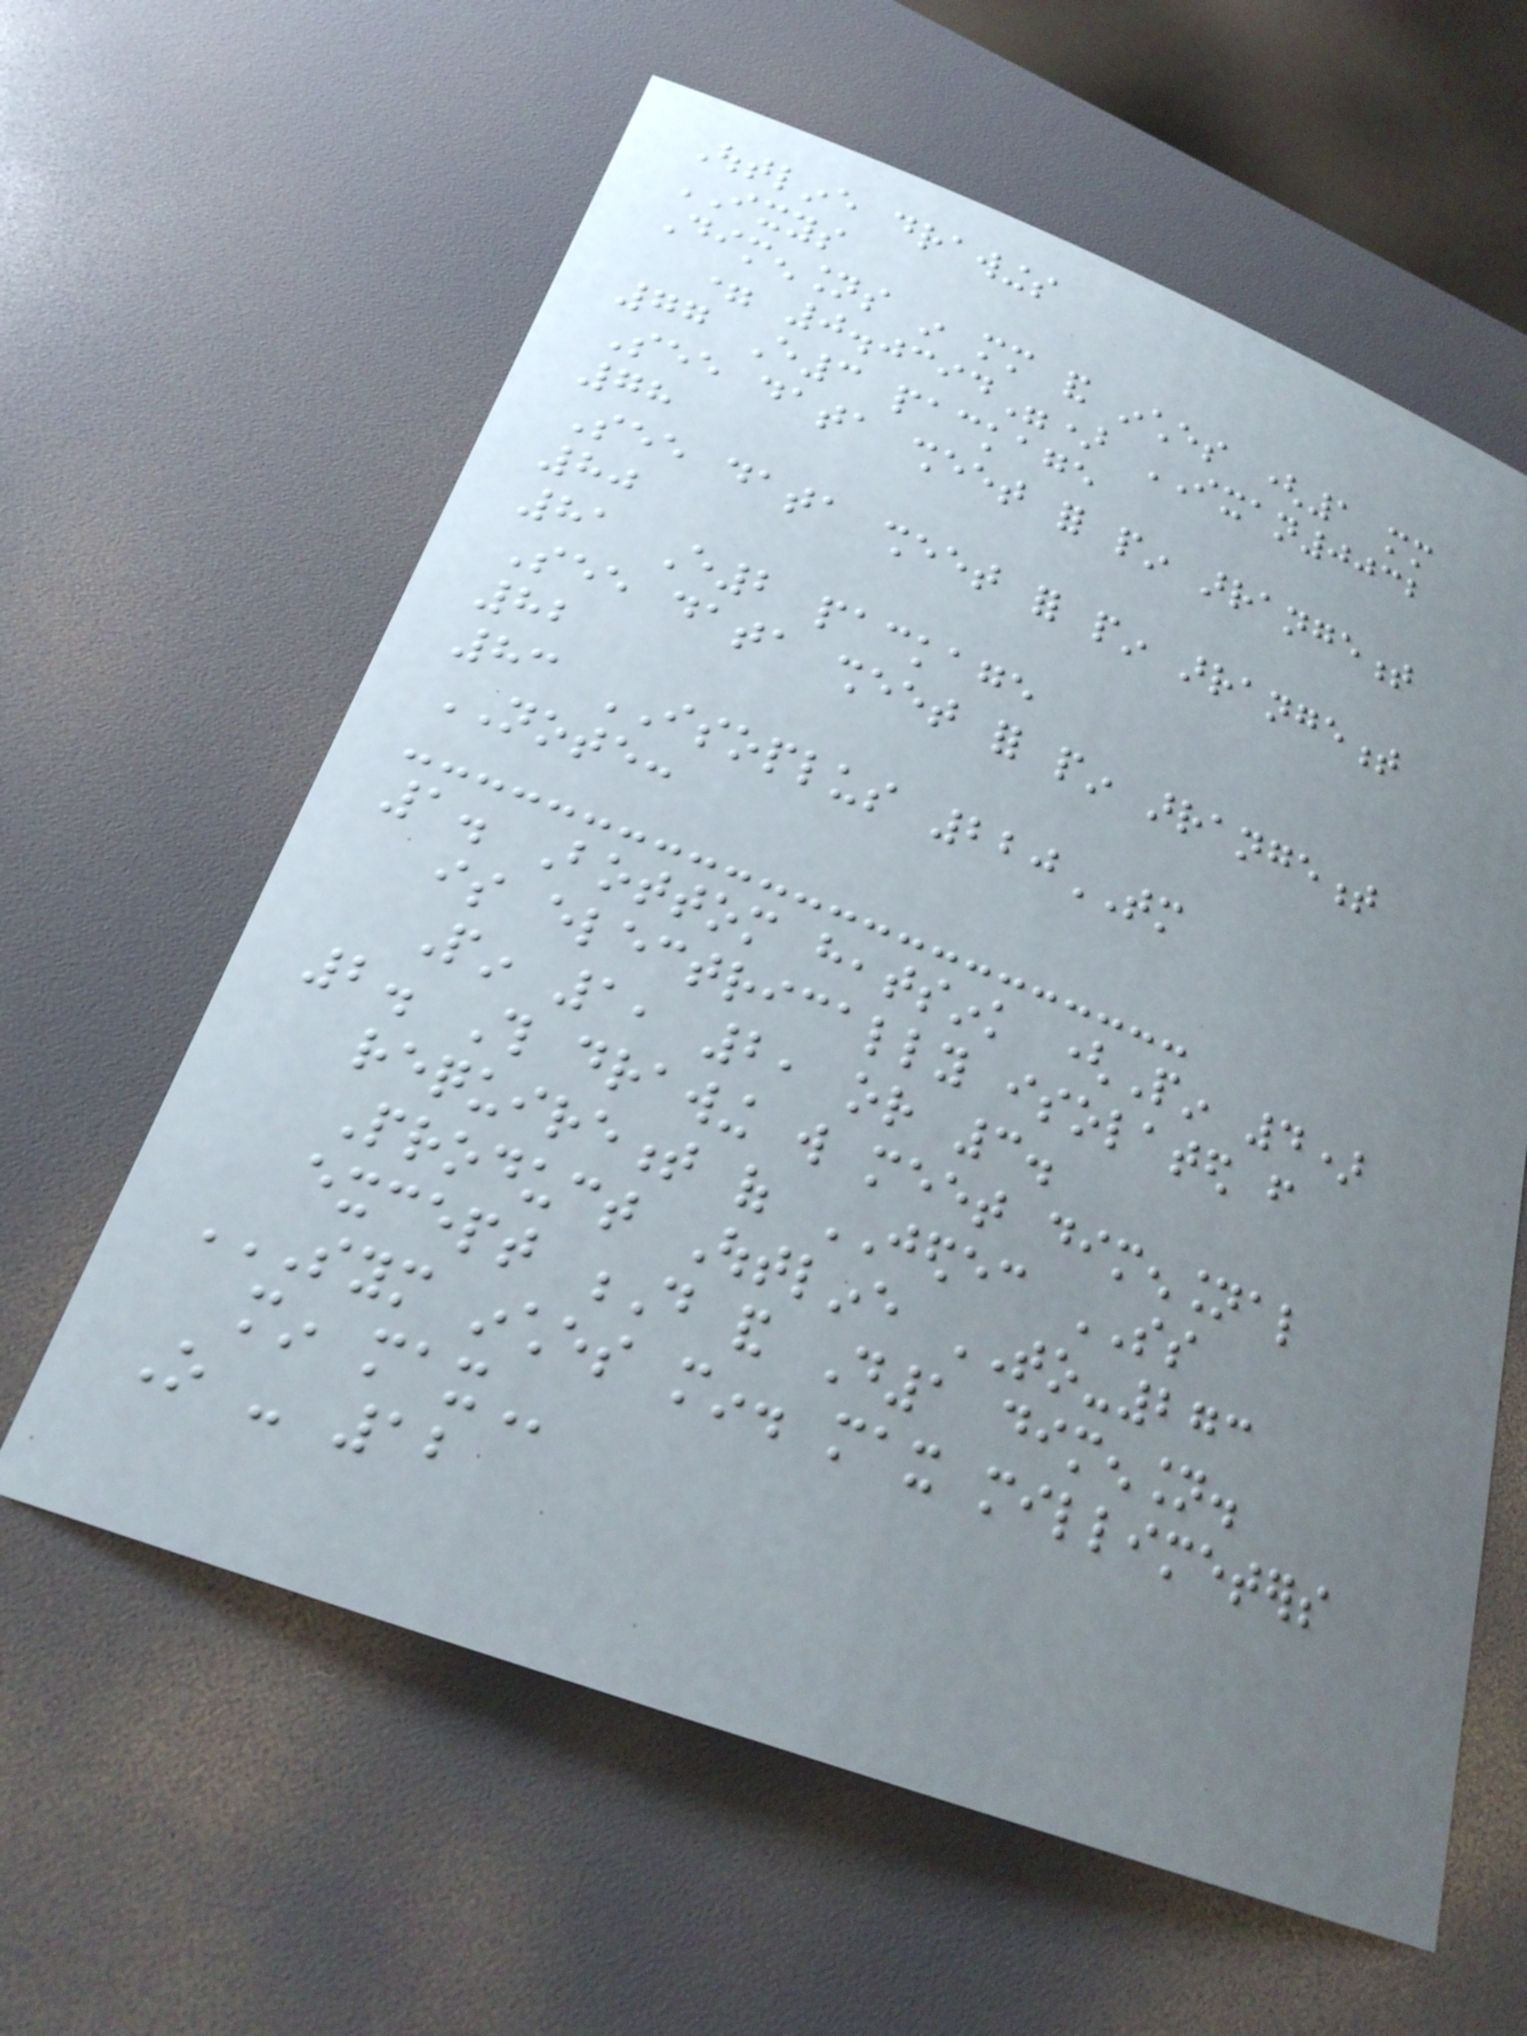Outline drawings
IXYS
Dimensions in mm and inches (1 mm
= 0.0394") IXAN0032
77 E3 package
See data sheet for pin arrangement
78
See data sheet for pin arrangement
80
81 E2 package
See data sheet for pin arrangement
82
83 ISOPLUS 220TM
NOTE:
1. Bottom heatsink (Pin 4)
is electrically isolated from
Pin 1, 2, or 3.
2. This drawing will meet dimensional
requirement of JEDEC SS
Product Outline TO-273
except D and D1 dimension.
SYM INCHES MIN. MAX MILLIMETERS
MIN MAX
O - 12
